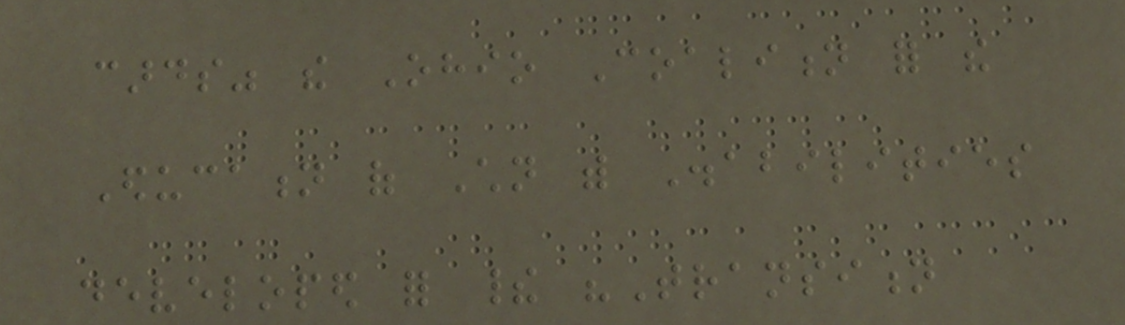cards" the Ohio Coalition for the
Education of Children with Disabilities
developed for their "Transition
